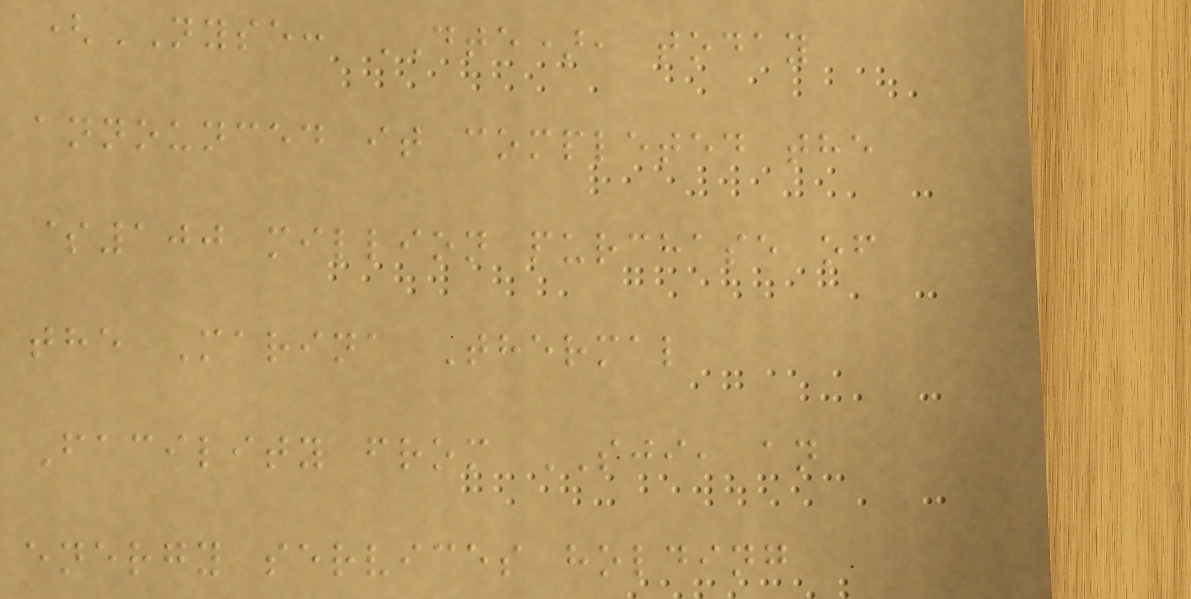(NYSE: DTE), today
announced it completed the
$100 million purchase of
the Marina Thermal
Facility from SJI, an
energy services holding
